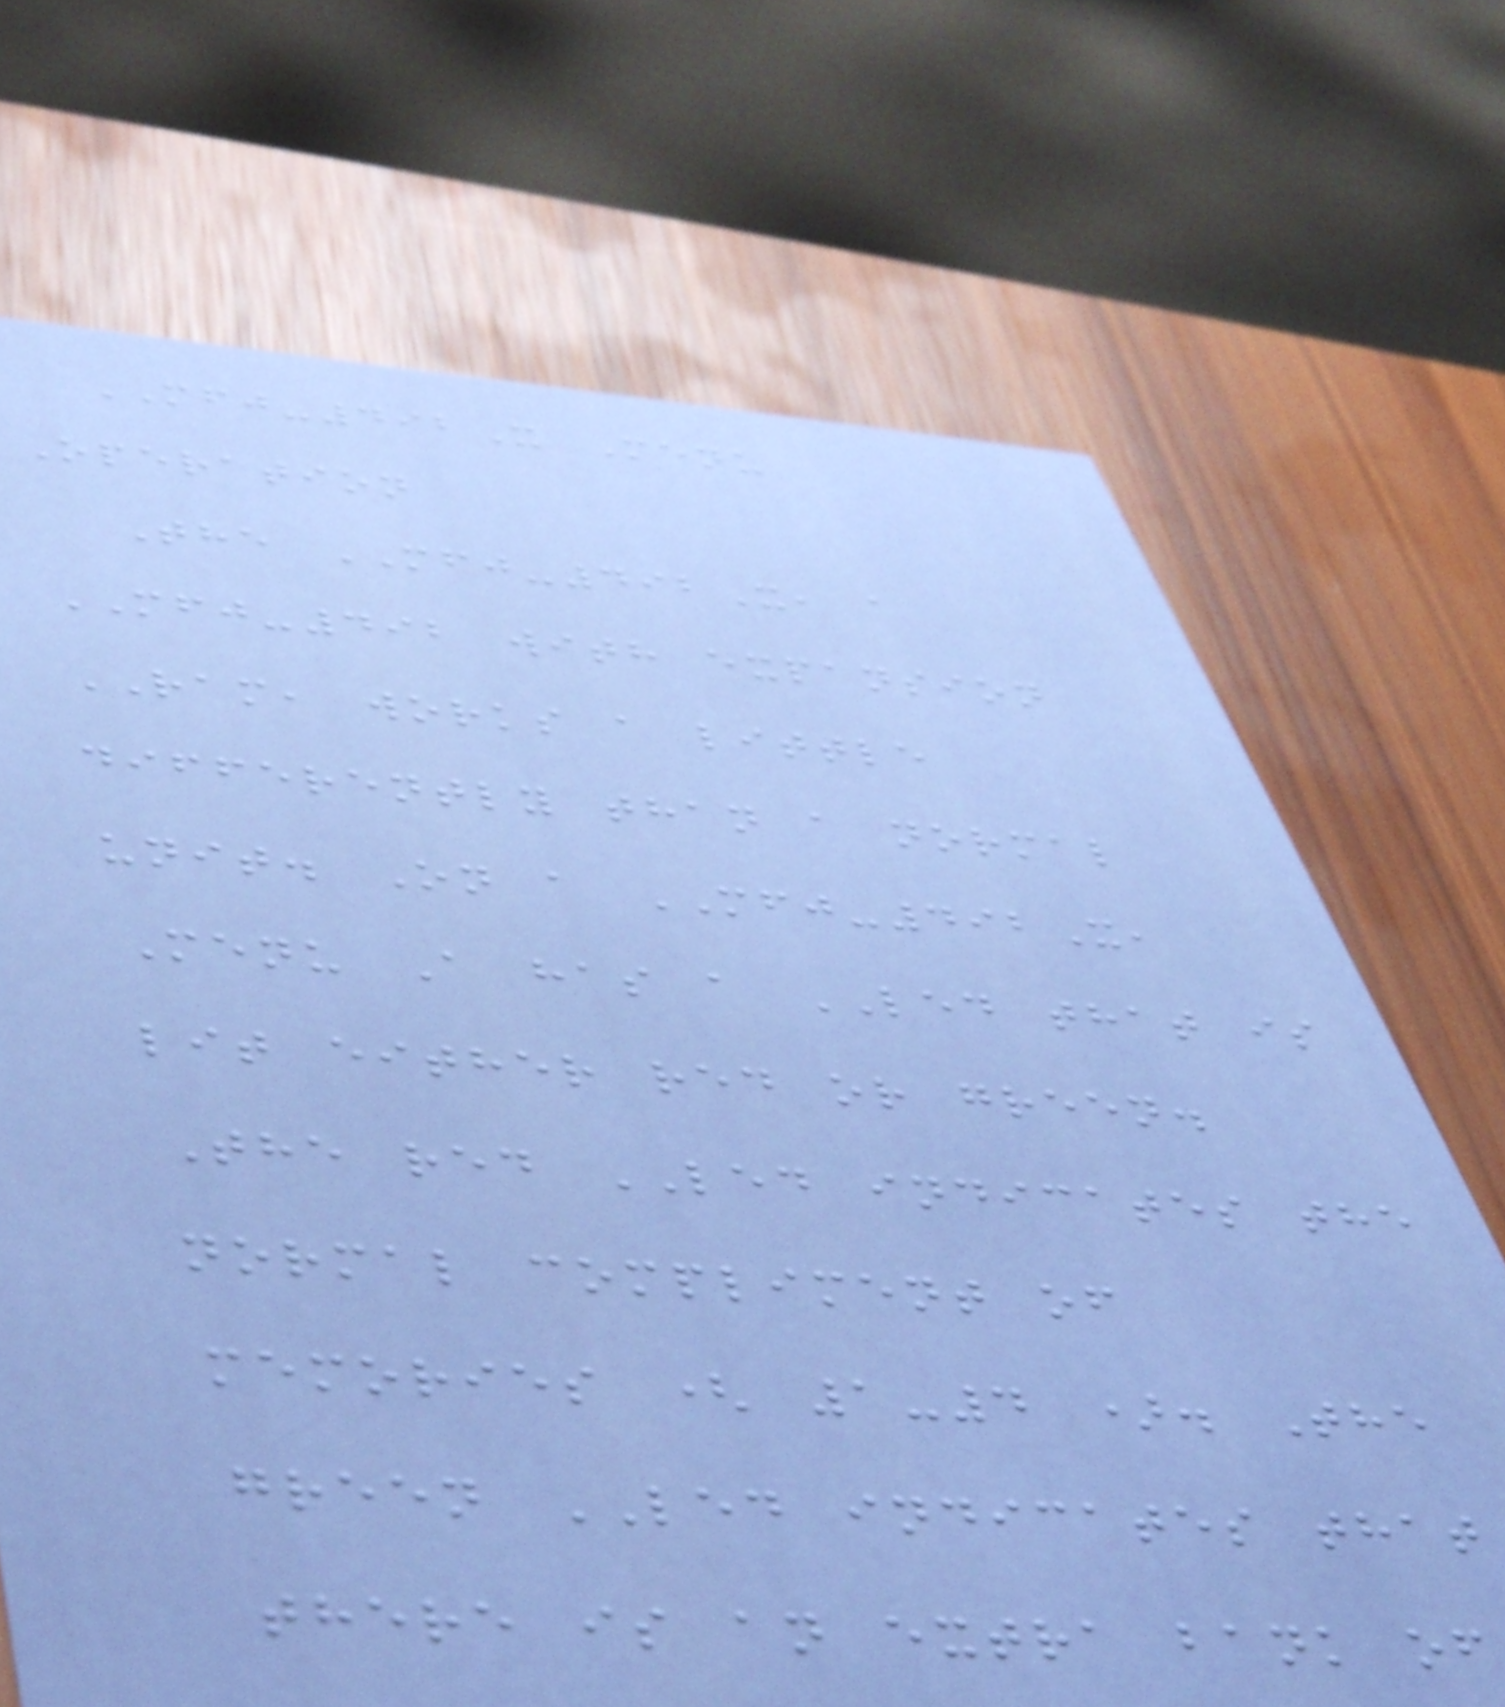MFJ-492X Menu
Operation
The MFJ-492X, a
MFJ-492 with expansion
RAM, works a little
differently than a normal
unit. On a MFJ-492X,
Menu A has a LED that is
lit either red or green.
The red LED indicates the
normal compliment of
memories ( 1-4 ). The
green LED indicates that
there is an extra bank of
